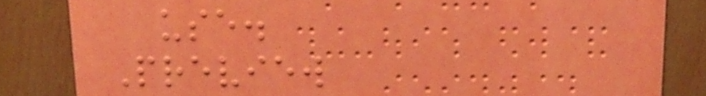use.
Preview
